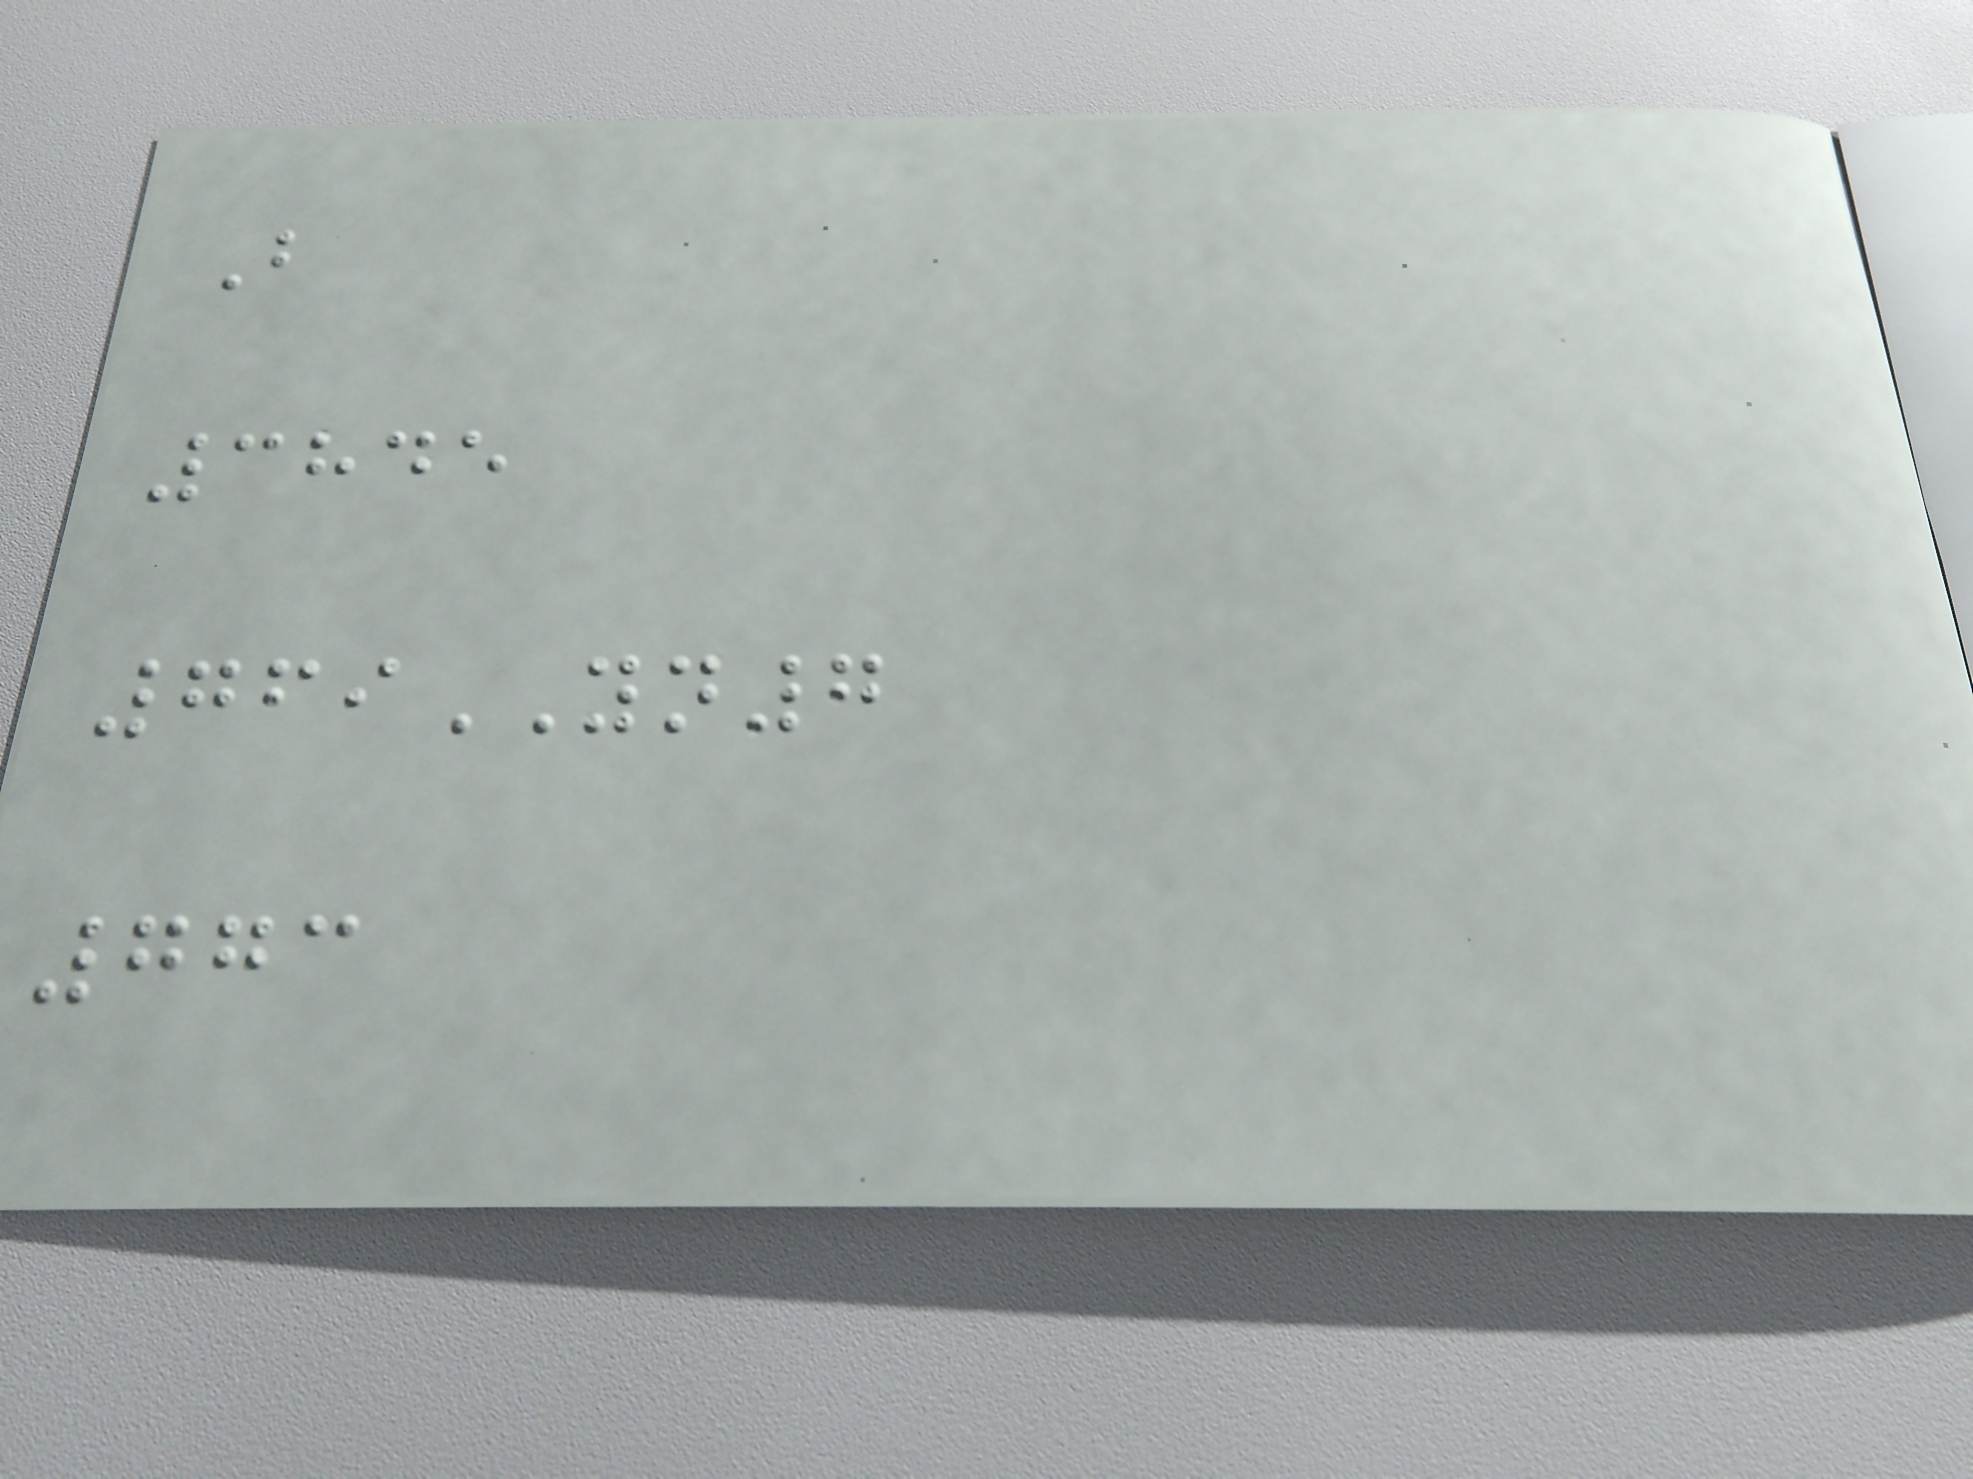B
3845
769YN7
773
